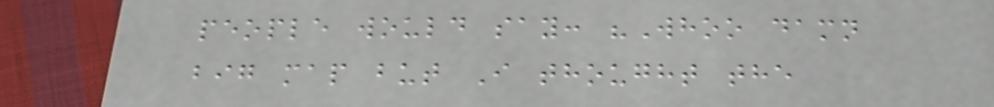people would say: "Whoo damn
big map but I thought the
